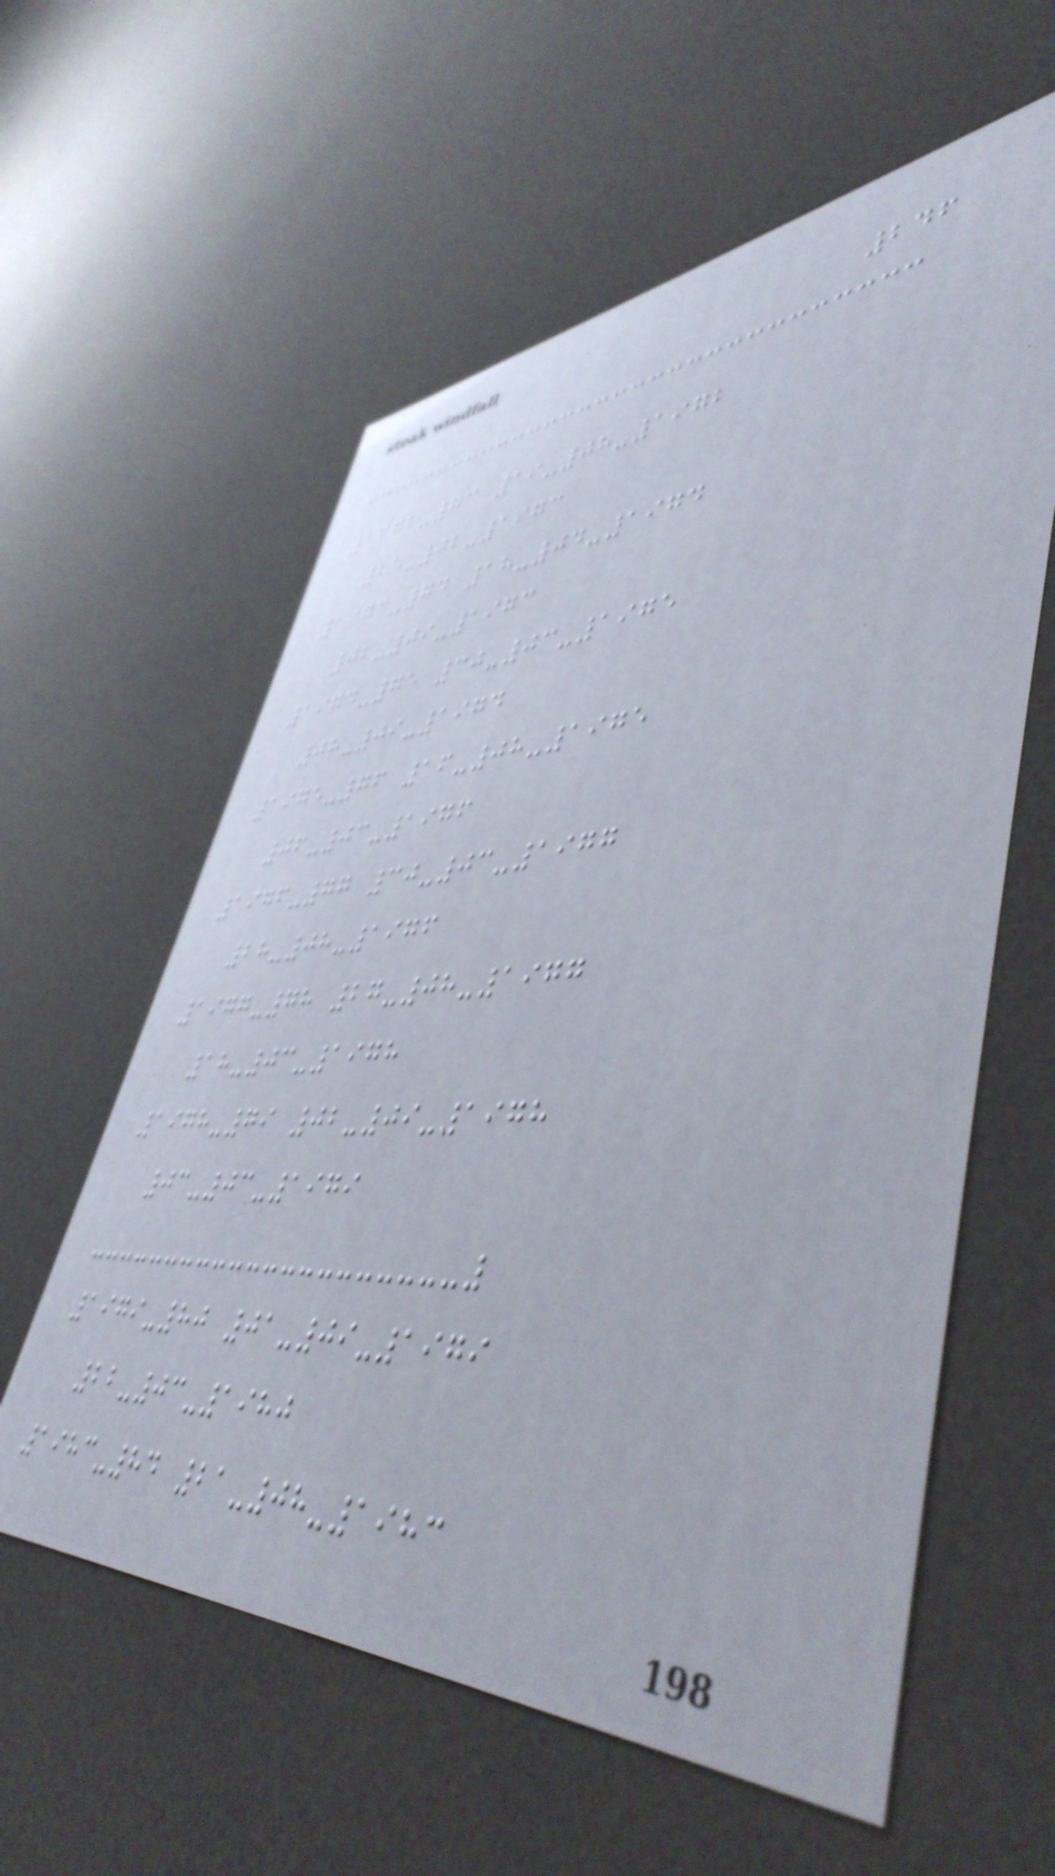246
1972-73 19-08-1972
25-02-1973
1973-74 18-04-1974
02-09-1973
1974-75 30-03-1975
08-09-1974
1975-76 16-08-1975
06-03-1976
1976-77 30-03-1977
28-08-1976
1977-78 27-08-1977
18-03-1978
1978-79 02-09-1978
03-03-1979
1979-80 01-09-1979
22-03-1980
1983-84 21-08-1983
